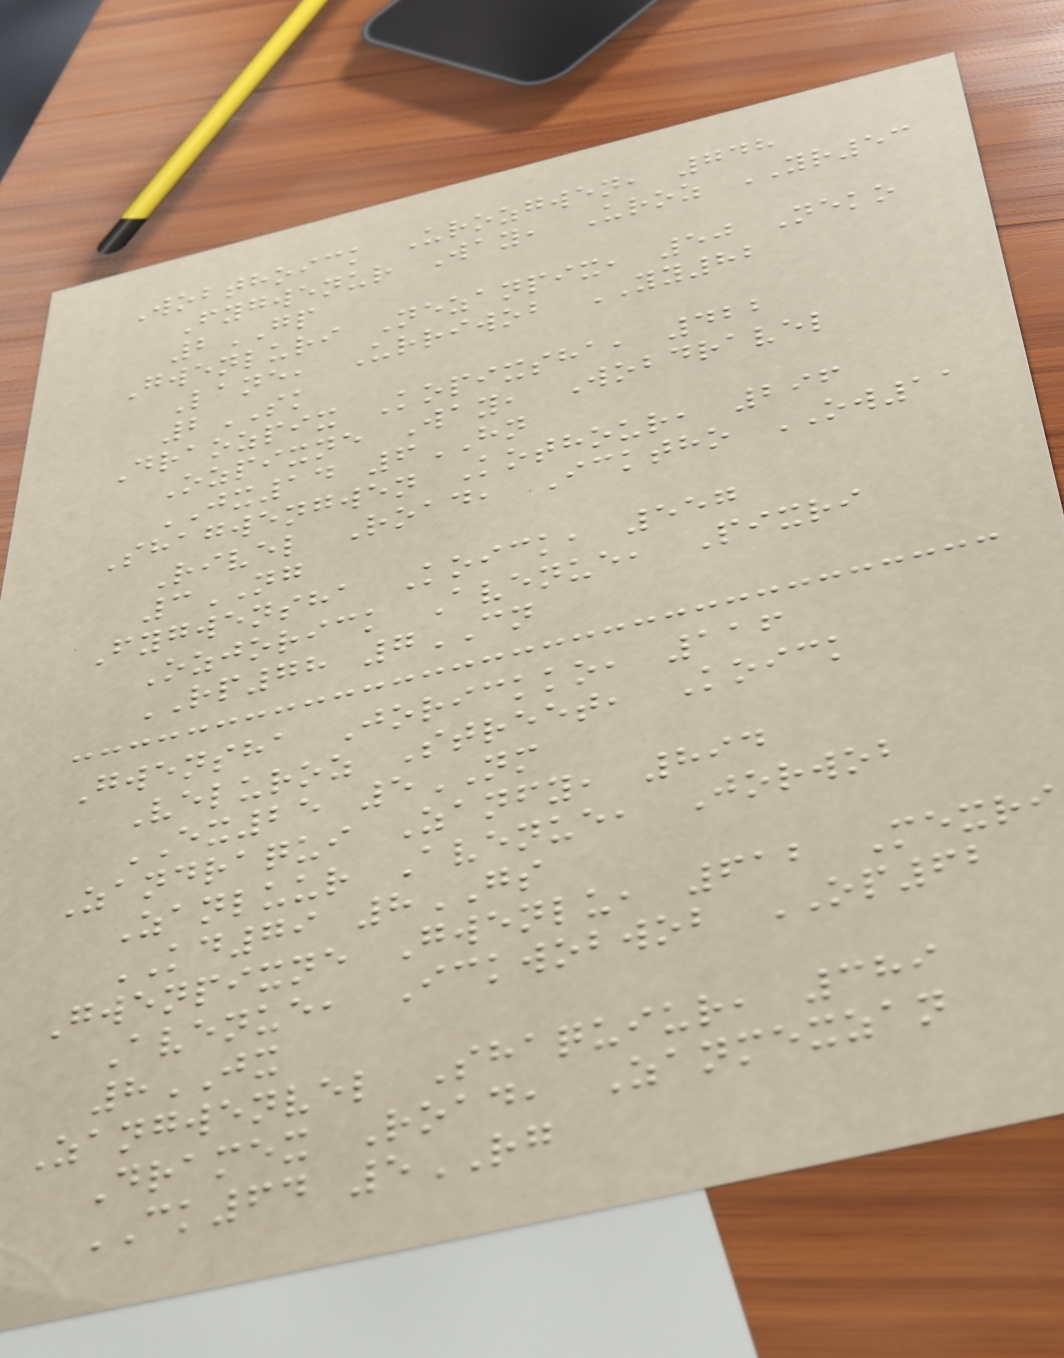Wobthoick Urozgwen, 748
Fygwenur Way, Uroz YR53
2GP
Gwenluri Nezanpix, 50 Neko
Lane, Urriwob YY82
2SK
Draozpix Kopixsha, 422
Ozpixne Way, Wobdravel
JX14 6HN
Shagwengwen Kothour, 296
Rivel Road, Icktho OW11
3NG
Fygwensha Koick, 557
Ozjorick Avenue, Pixri
RP78 7CN
Gwensha Jorickko, 116
Veluroz Street, Koick
EX25 5NM
Zandraqui Zanfy, 894
Zanluur Avenue, Jorwob
KD79 8GS
Gwenpixne Gwenlu, 612 Mexri
Avenue, Ickwobwob OP62
8JX
Zangwenvel Shaquiur, 389
Dramex Road, Zanmexzan
CK64 5RG
